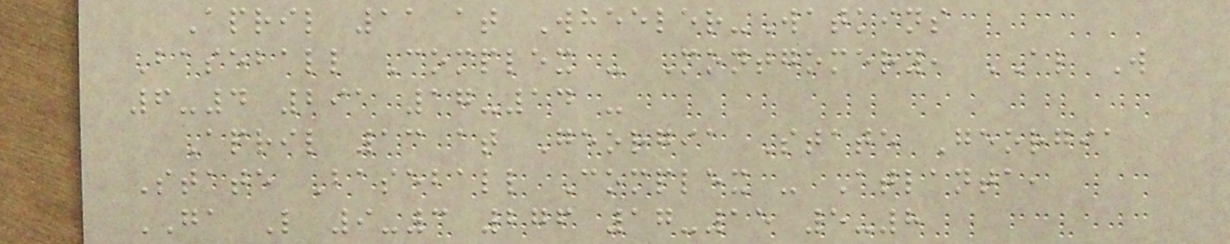April 11 at Wheeler-Watkins
Baseball Complex - Montgomery, AL W
6-4 291 17-14 -
April 13 at Georgia State Georgia
State Baseball Complex - Atlanta,
GA L 9-3 276 17-15 5-8
